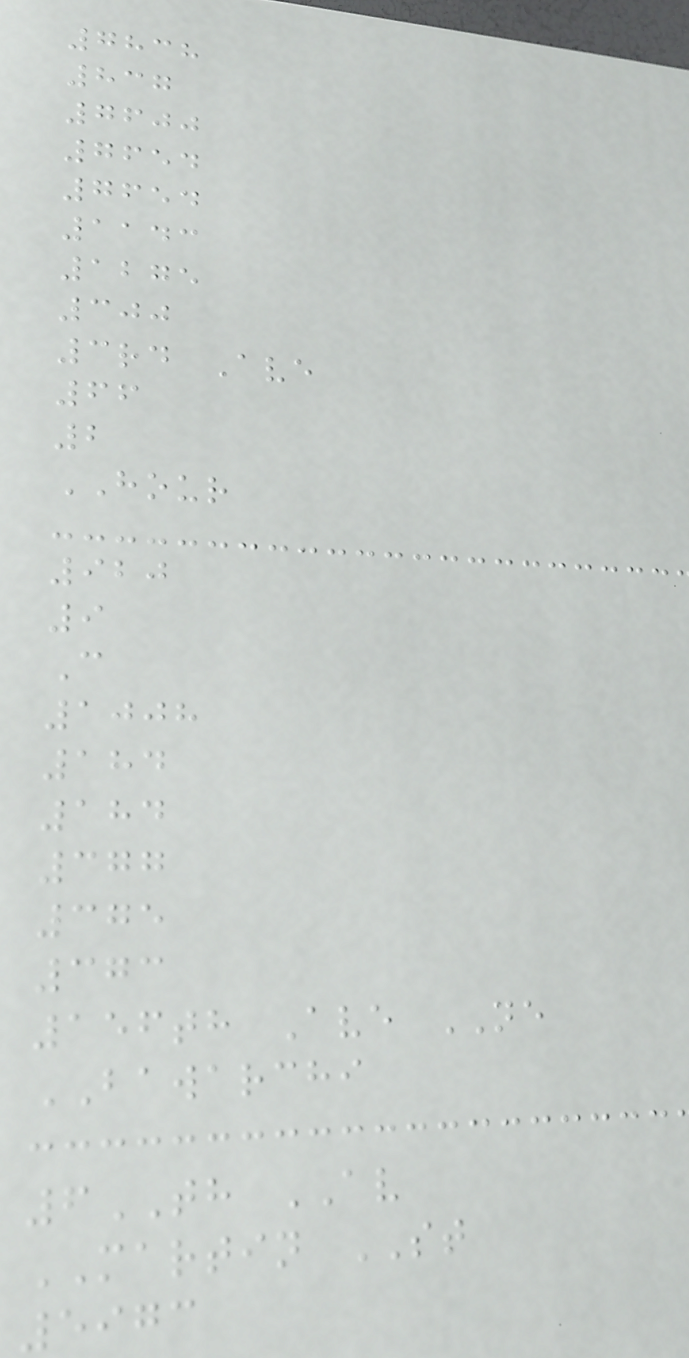7838
837
7600
7654
7654
1143
1275
300
3rd Ave
66
2
HOUR
920
9
C
1008
184
184
377
375
373
156th Ave NE
BAWARCHI
6TH AV
MARTIN ST
5973
